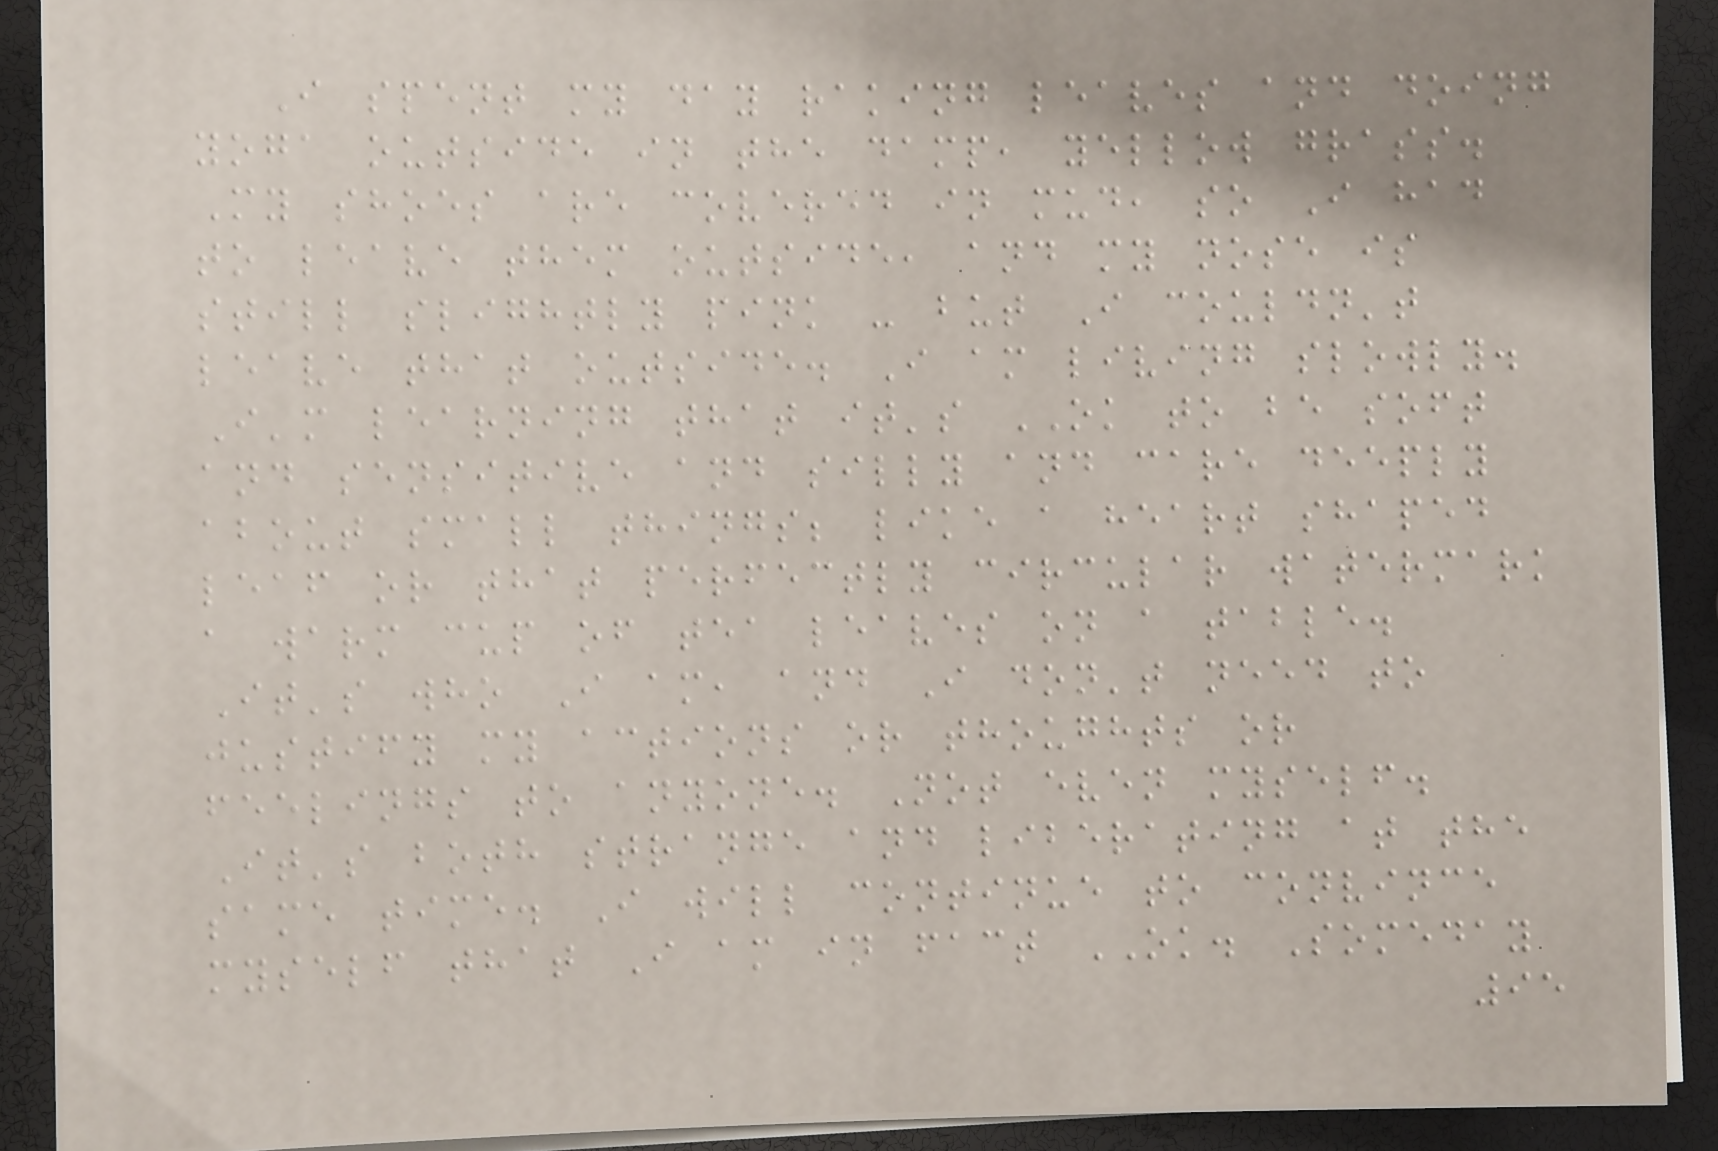I spent my day raking leaves and doing
yoga outside in the damp, yellow grass.
My shoes are covered in mud, so I had
to leave them outside, and my nose is
still slightly pink - but I couldn't
leave that outside. I am living slowly.
I'm learning that it's OK to be soft
and sensitive and silly and care deeply
about small things; like a heart shaped
leaf or that perfectly circular watermark
a warm cup of tea leaves on a table.
It's who I am, and I don't need to
justify my actions or thoughts or
feelings to anyone. Not even myself.
It's both strange and liberating at the
same time. I will continue to convince
myself that I am in fact OK. Someday
95
